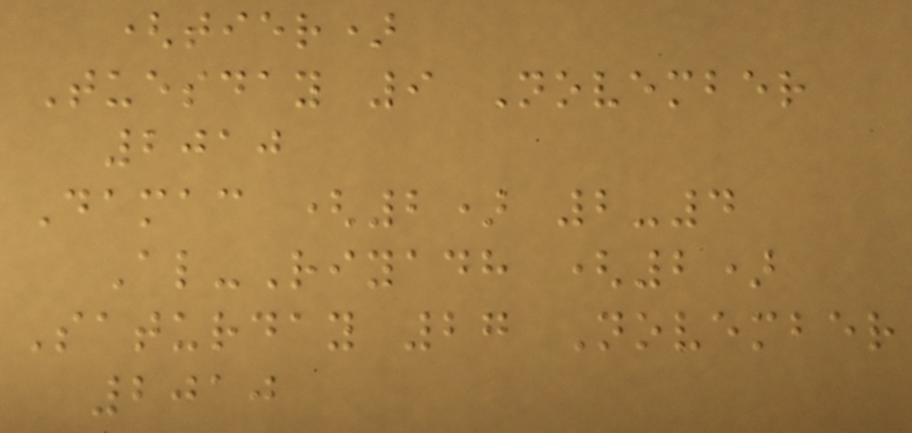(tier)
Tuesday 9 November
2010
Damac (2) 2-4
Al-Riyadh (2)
Saturday 27 November
2010
